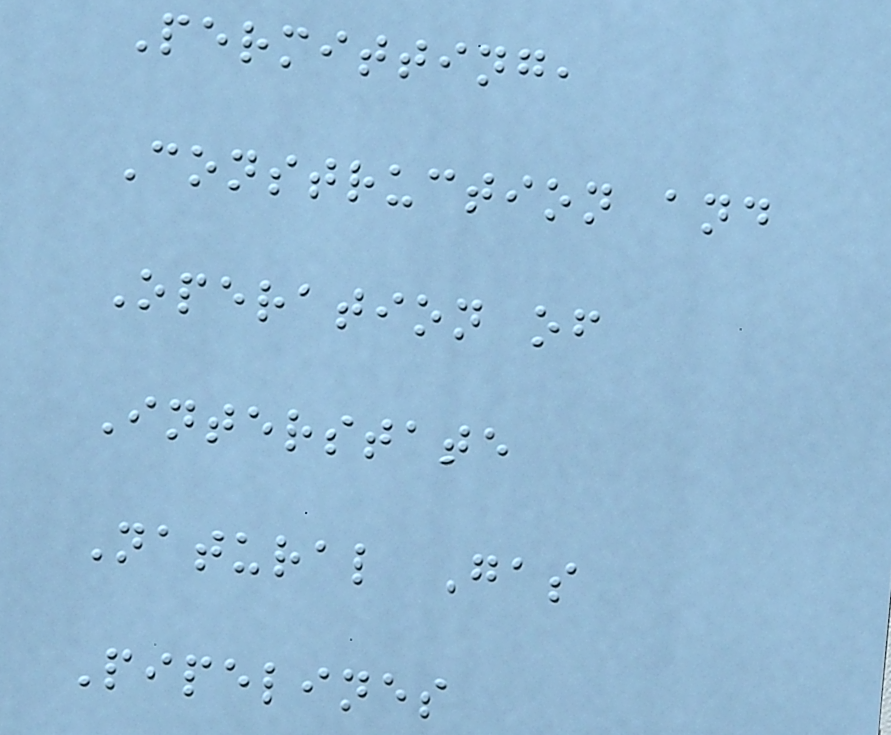Permitting,
Construction and
Operation of
Interstate
Natural Gas
Pipelines
